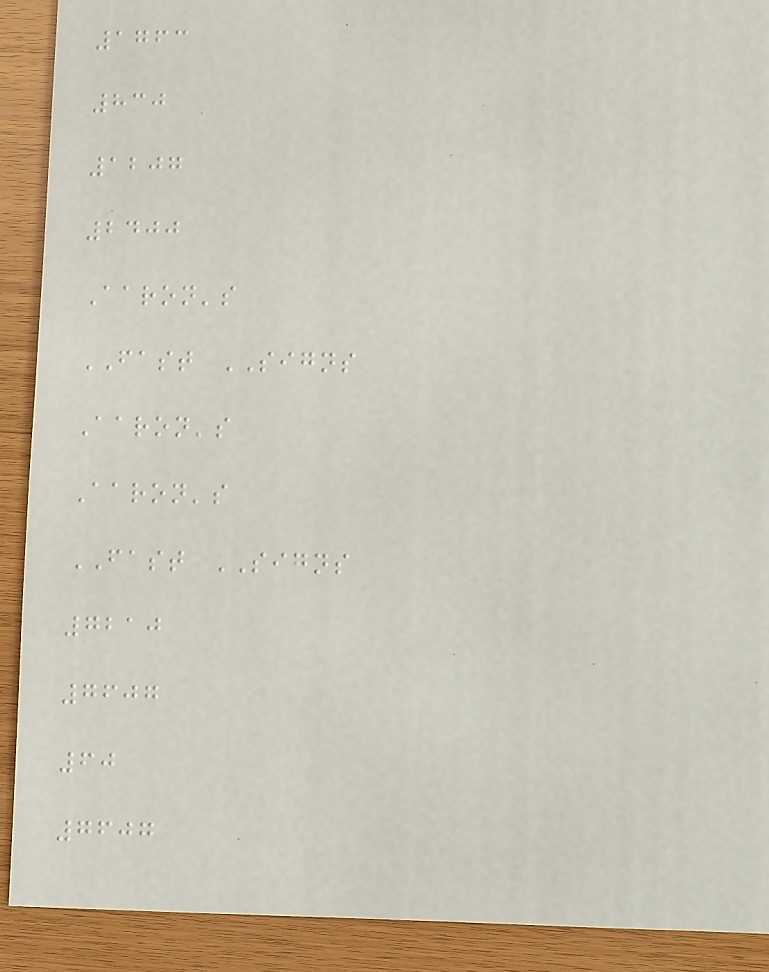1763
830
1207
2400
Aaron's
FAST SIGNS
Aaron's
Aaron's
FAST SIGNS
7210
7607
60
7607
